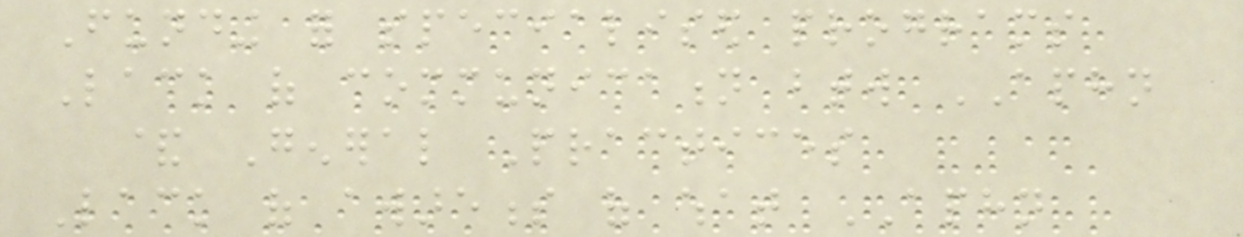Funding for specialised programs
Lack of communication btw APHN
& General Practices
Lack of awareness of what APHN
